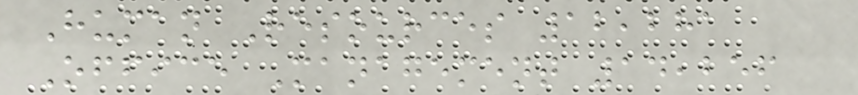Human Resources 12,281
Office Management 14,256
